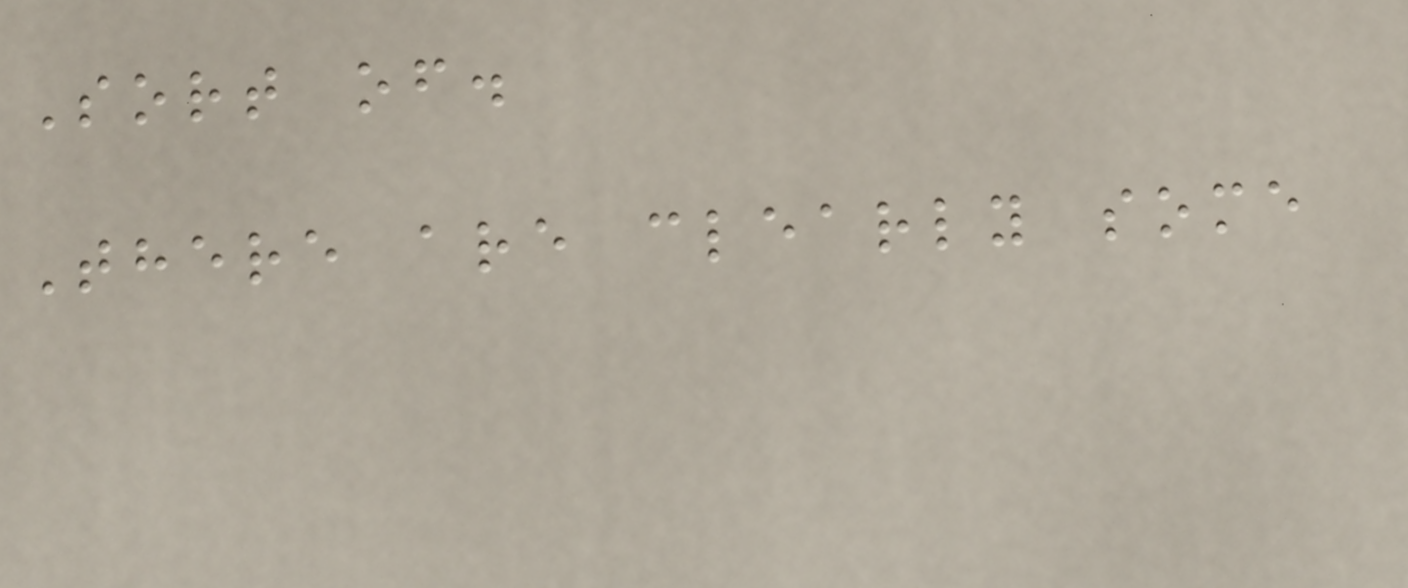Sort of.
There are clearly some
